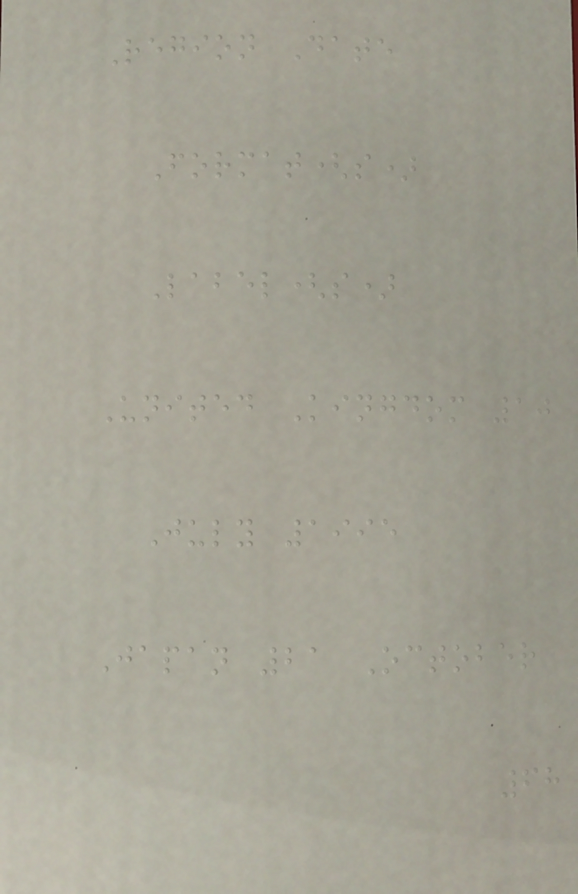Region Date
Format(s)
Label(s)
United Kingdom 10
July 1995
Japan 21 October
68
